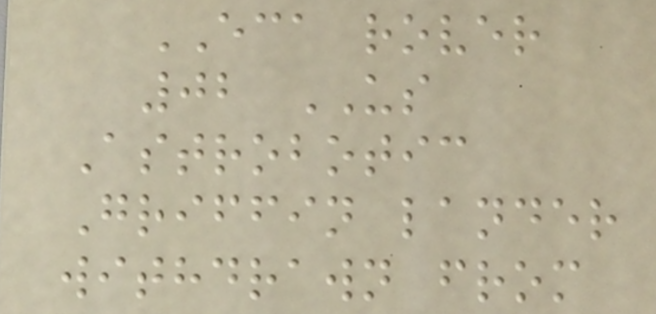ECA rover
02 US
Astrobotic
Griffin lander
withdrawn from
